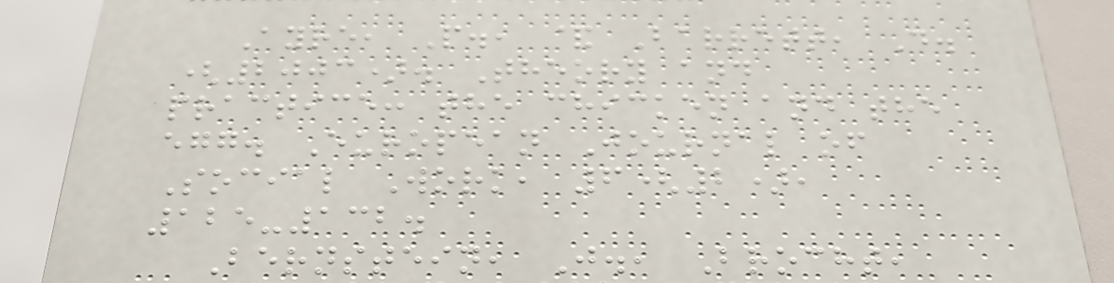Ayre, P., & Barrett, D.
(2003). Theory and
practice: the chicken and the
egg. European Journal of
Social Work, 6(2),
125-132.
Bernstein, J., Brocht,
